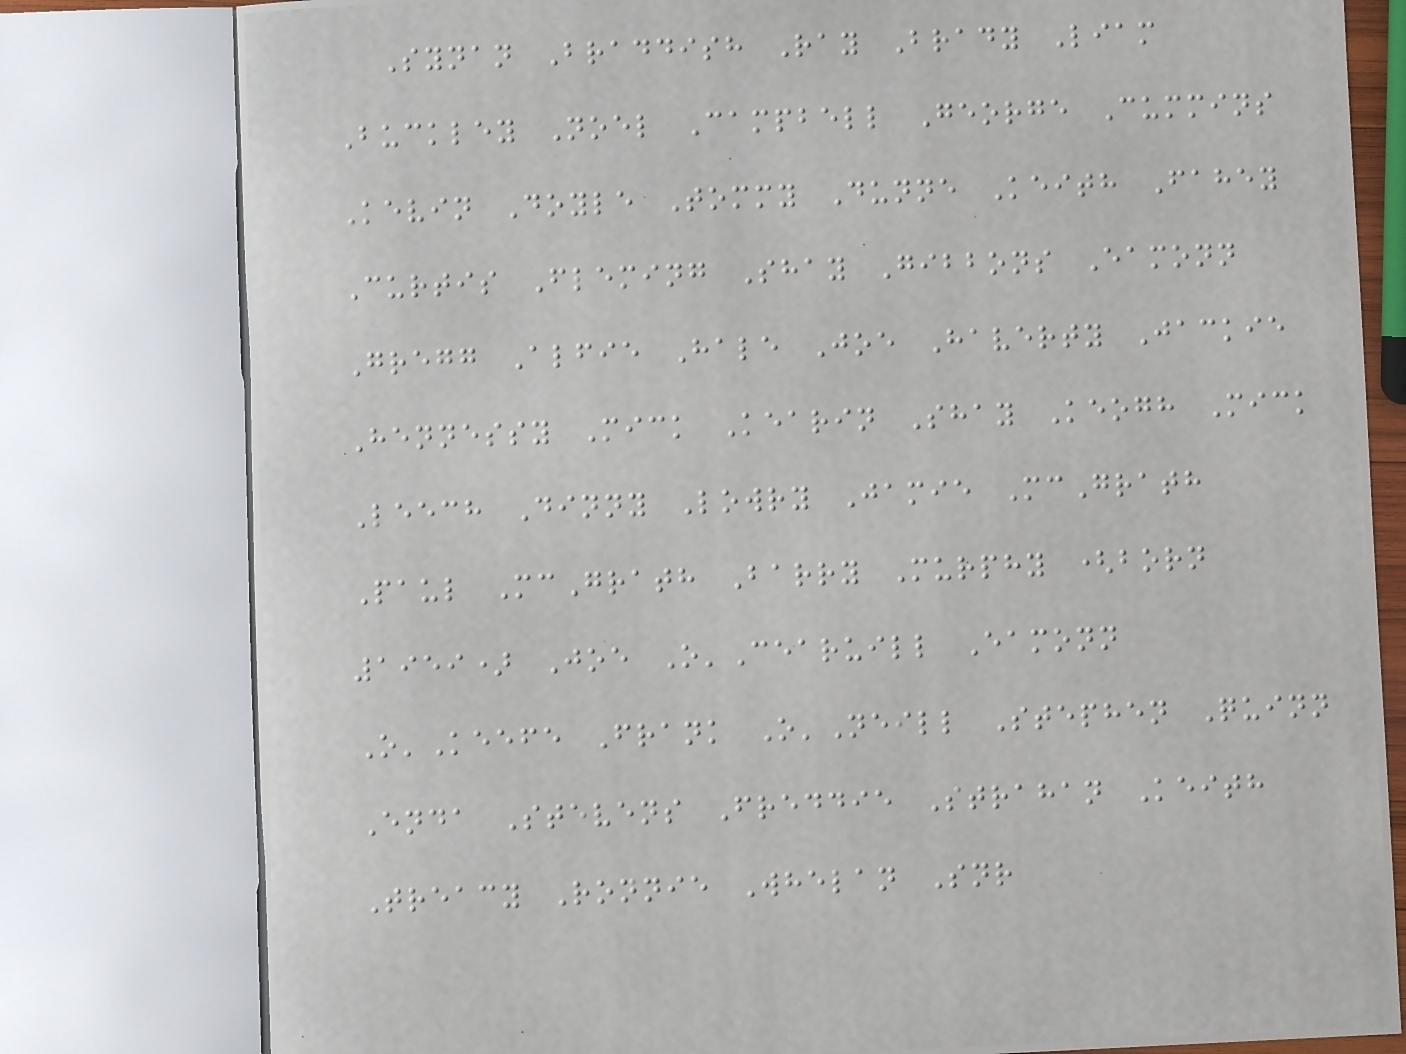Synan Braddish Ray Brady Liam
Buckley Noel Campbell George Cummins
Kevin Doyle Tommy Dunne Keith Fahey
Curtis Fleming Shay Gibbons Eamonn
Gregg Alfie Hale Joe Haverty Jackie
Hennessy Mick Kearin Shay Keogh Mick
Leech Dinny Lowry Jamie McGrath
Paul McGrath Barry Murphy (born
1959) Joe O'Cearuill Eamonn
O'Keefe Frank O'Neill Stephen Quinn
Enda Stevens Freddie Strahan Keith
Treacy Ronnie Whelan Snr
